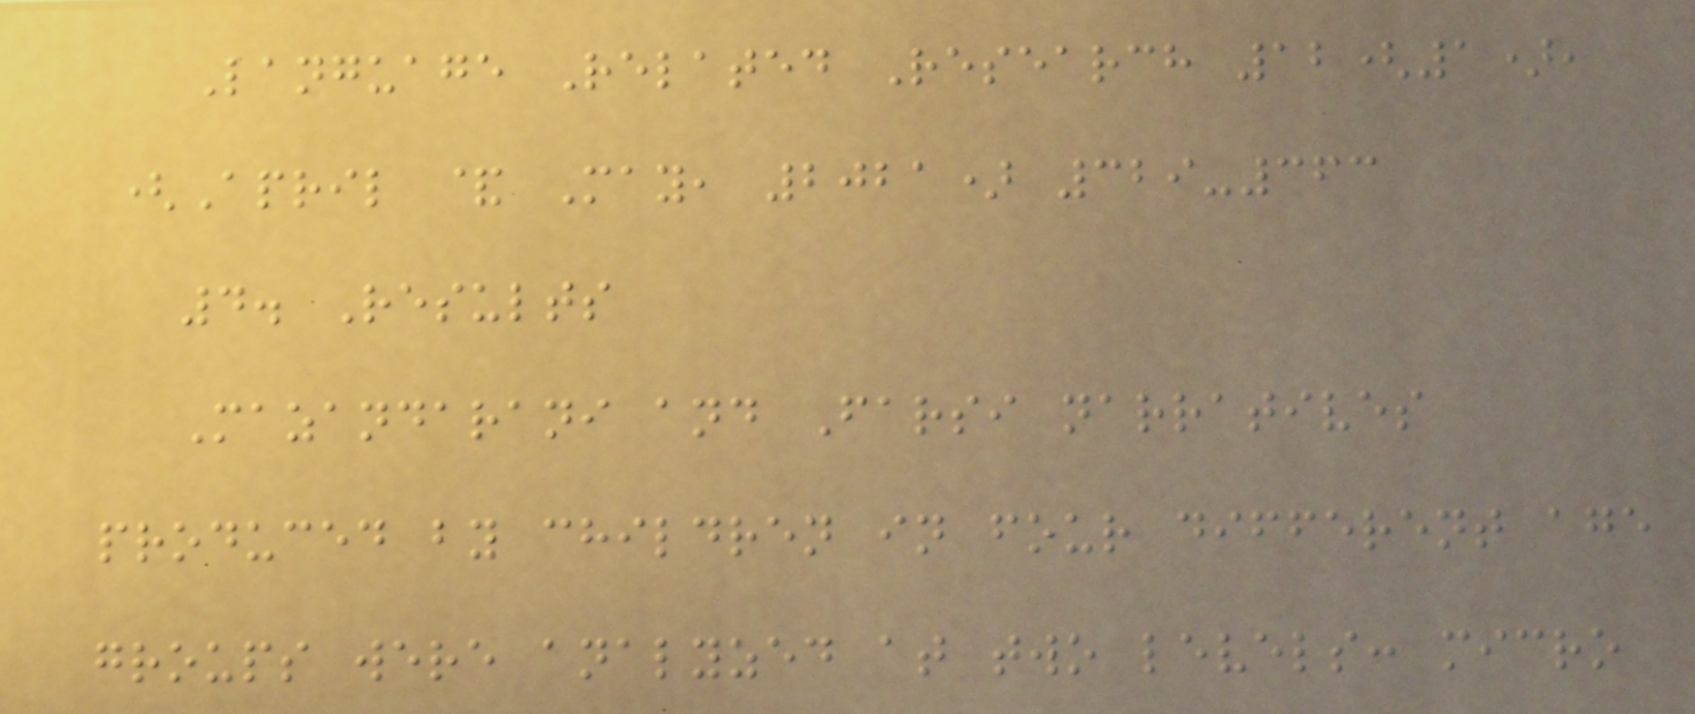Language Related Research 12(1),
(April & May, 2021) 329-363
4. Results
Mazandarani and Farsi narratives
produced by children in four different age
groups were analyzed at two levels: micro
